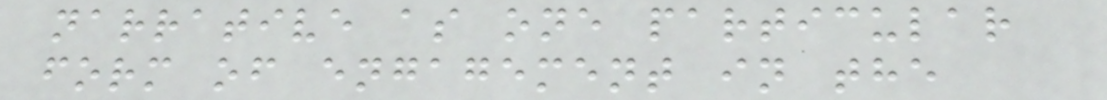narrative as one particular
form of engagement in the
